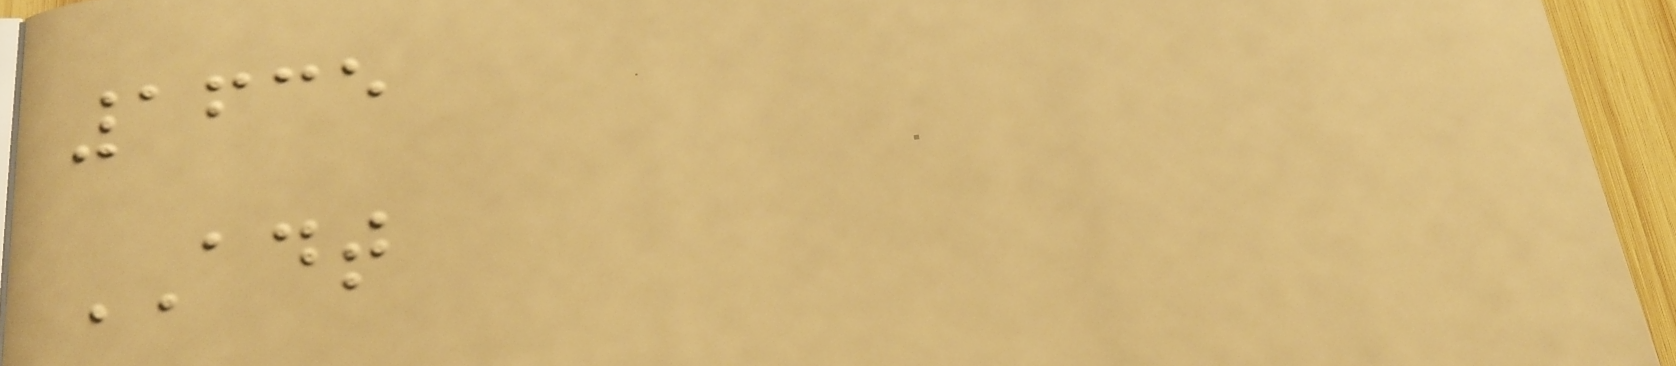1635
ADT
